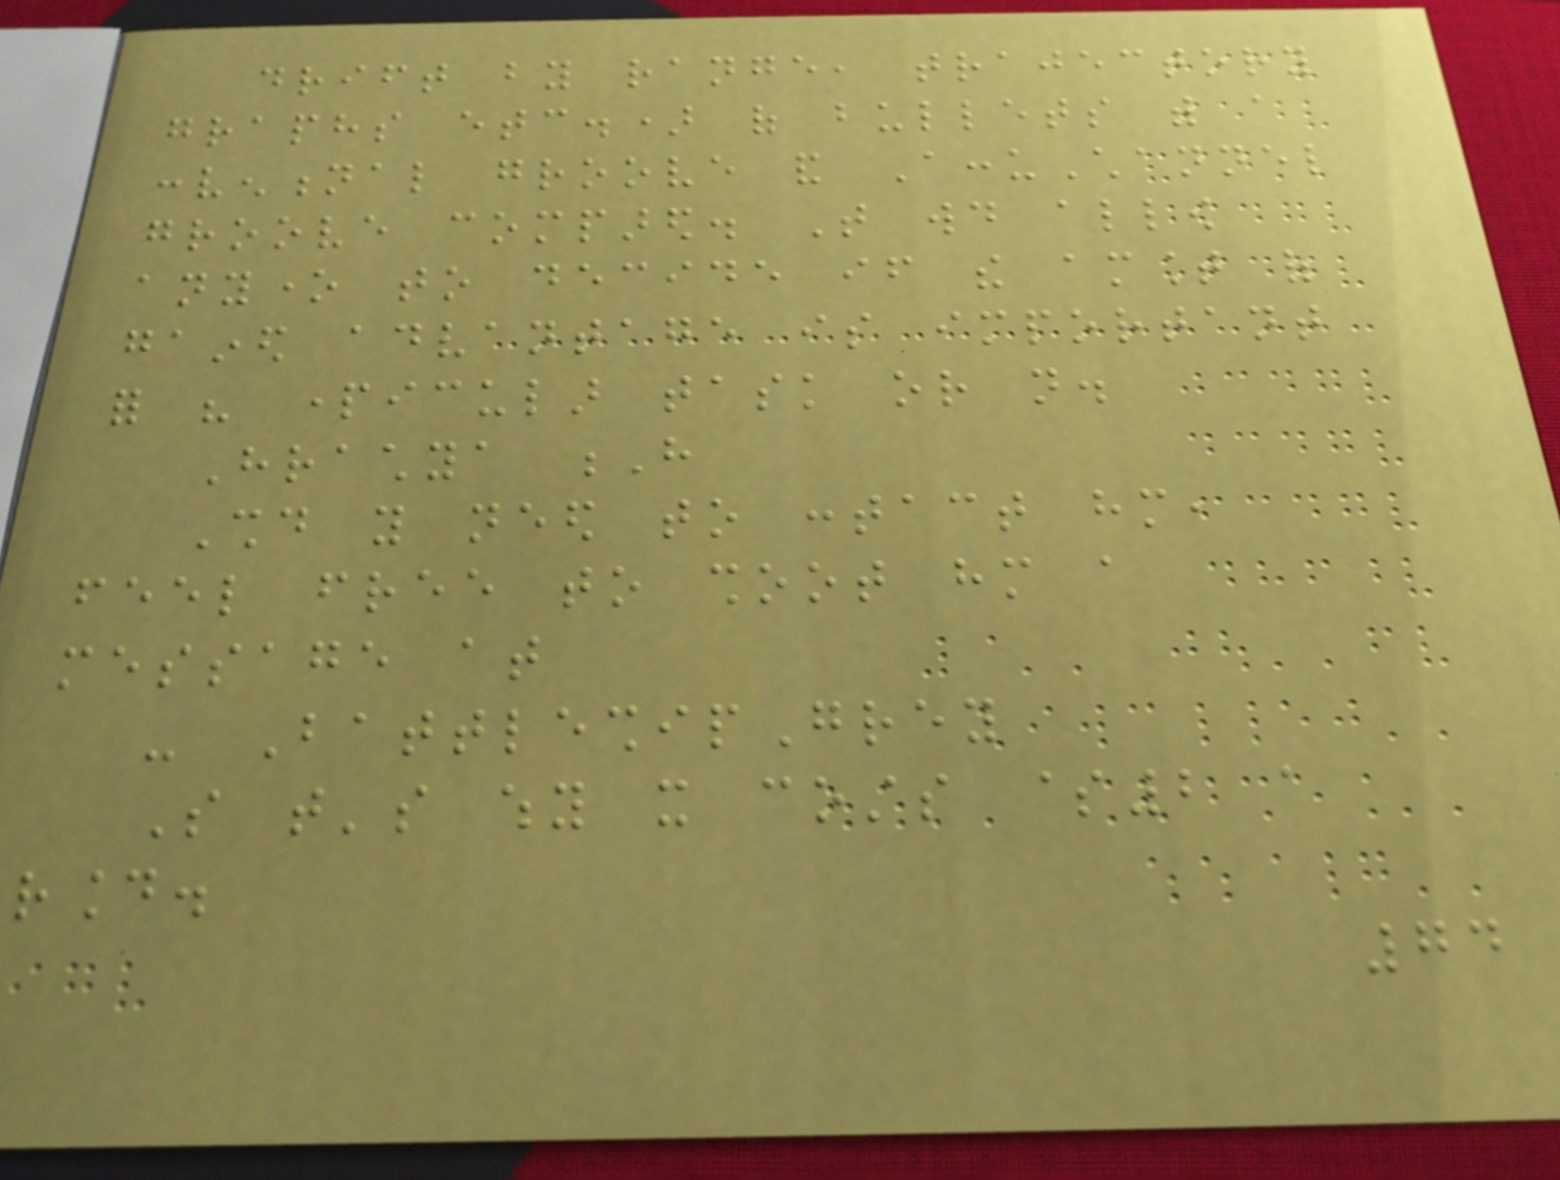drift by range, trajectory
graphs etc.) of bullets with a
conventional groove and AccuChannel
groove compared. That would allow
anyone to decide if the amount of
gained advantage is important
for his particular task or not.
Hrachya H
Should you need to contact him,
feel free to shoot him a
message at
- BattleshipGrey
So that's why it costs $2 a
round.
74
